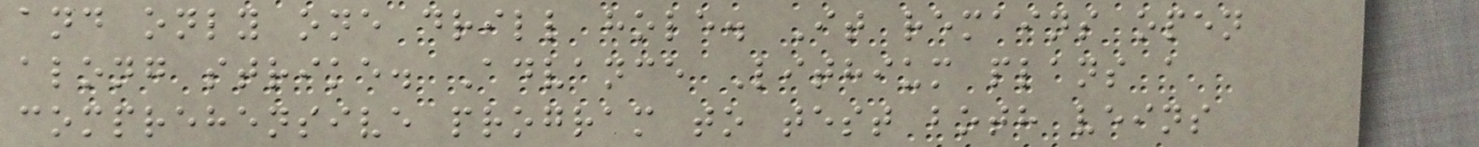and only one drill hole. It remains open
along strike. Advance Lithium plans a
comprehensive program to test both veins
